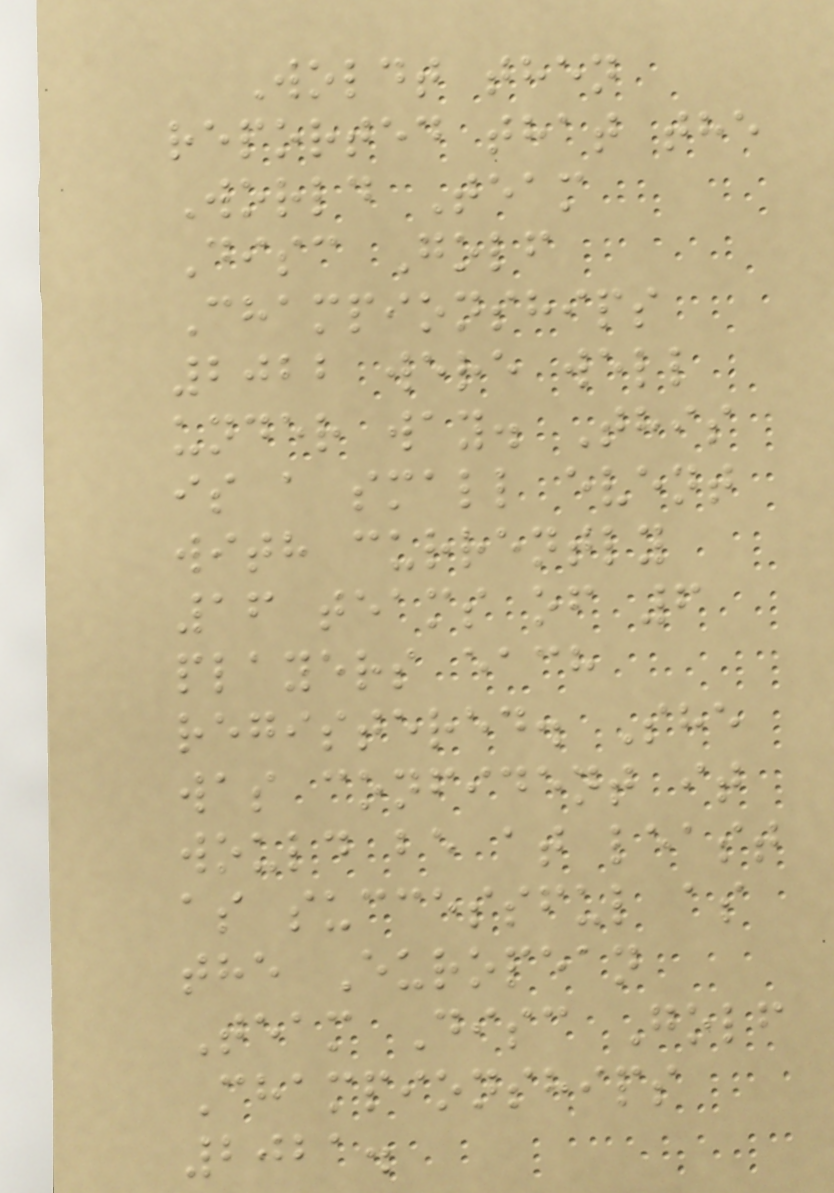Woldt then
reported that the
World Team
Disc Golf
Championships
2022 were well
under way. This
is a small event
with currently
16 teams of 6
players each
registered. She
was confident it
would be at least
as successful as
the European
Team Disc Golf
Championships
2021.
